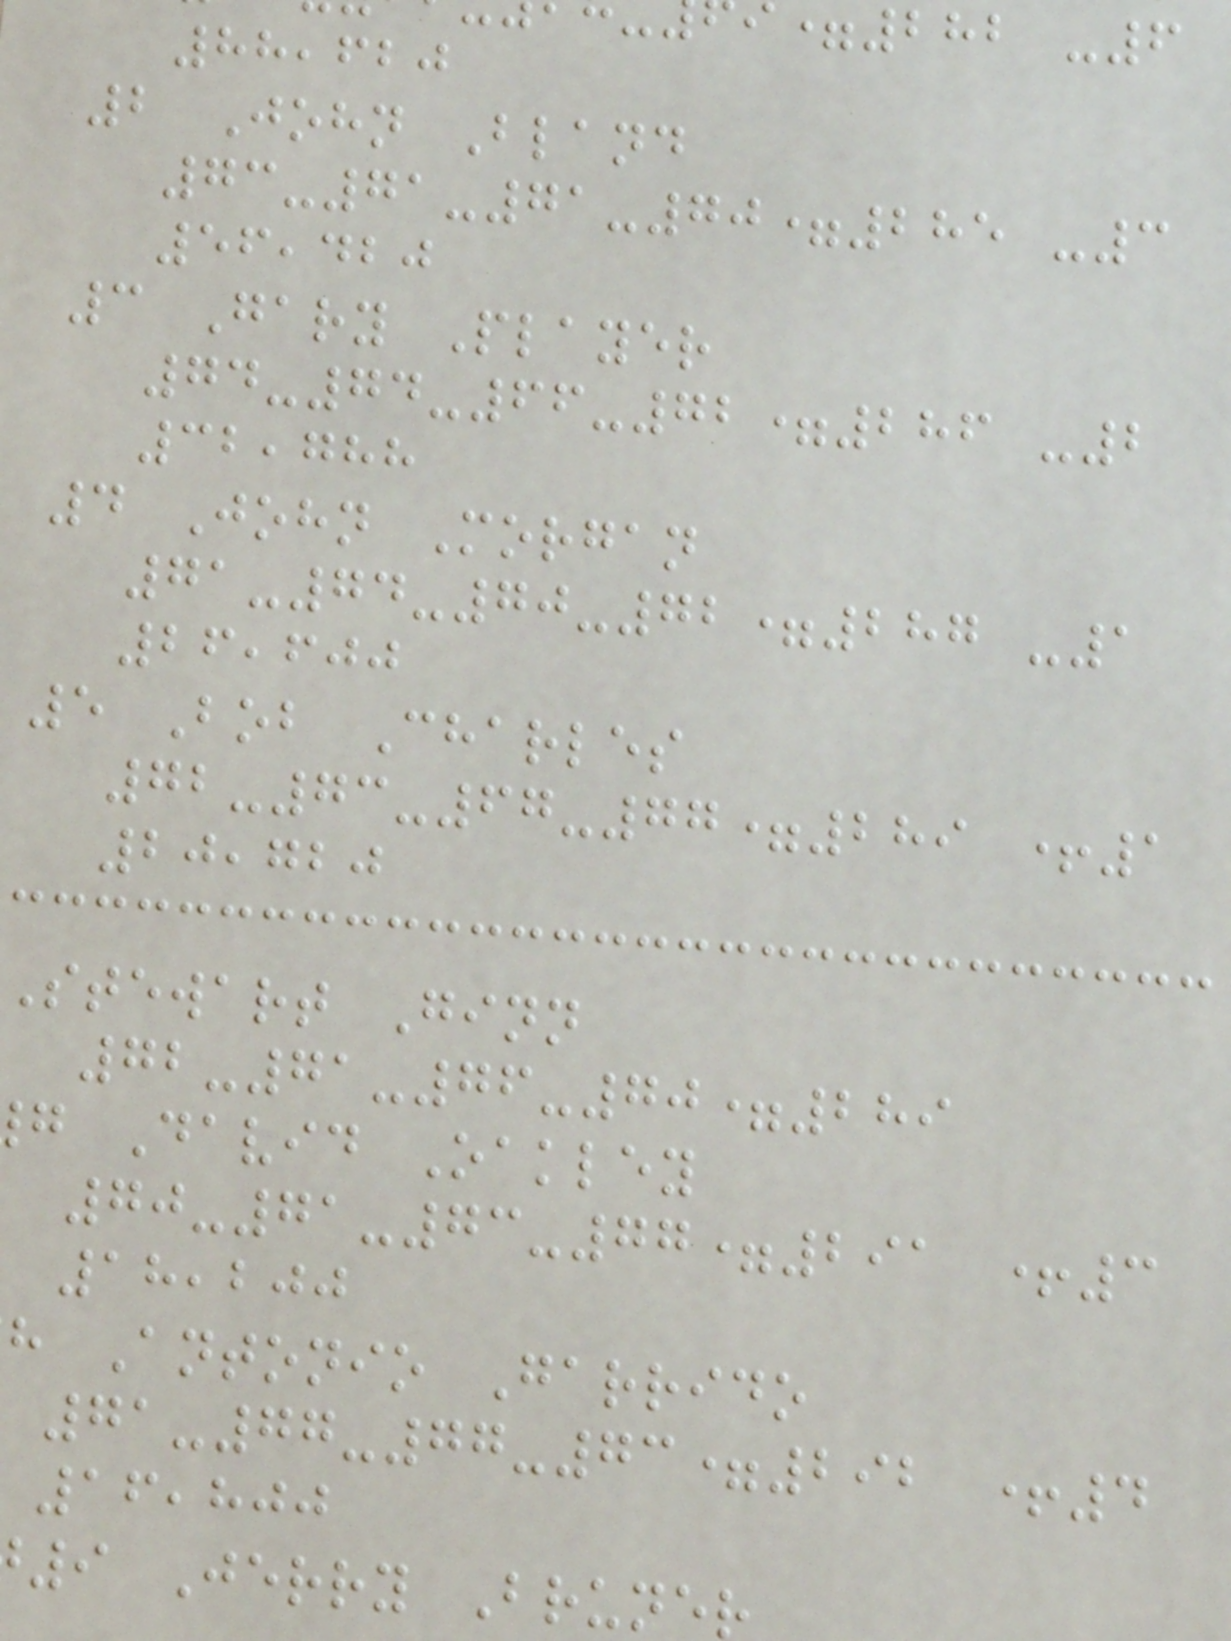=282 -6
88,620
2 John Bland
73-71-71-70=285 -3
56,420
3 Gary Player
74-74-66-72=286 -2
32,788
4 John Morgan
71-74-70-72=287 -1
26,600
5 Bob Charles
72-73-67-77=289 +1
20,720
Stewart Ginn
72-71-76-70=289
g David Oakley
70-71-73-77=291 +3
18,200
h Antonio Garrido
71-77-77-73=292 +4
16,800
9 Jerry Brune
